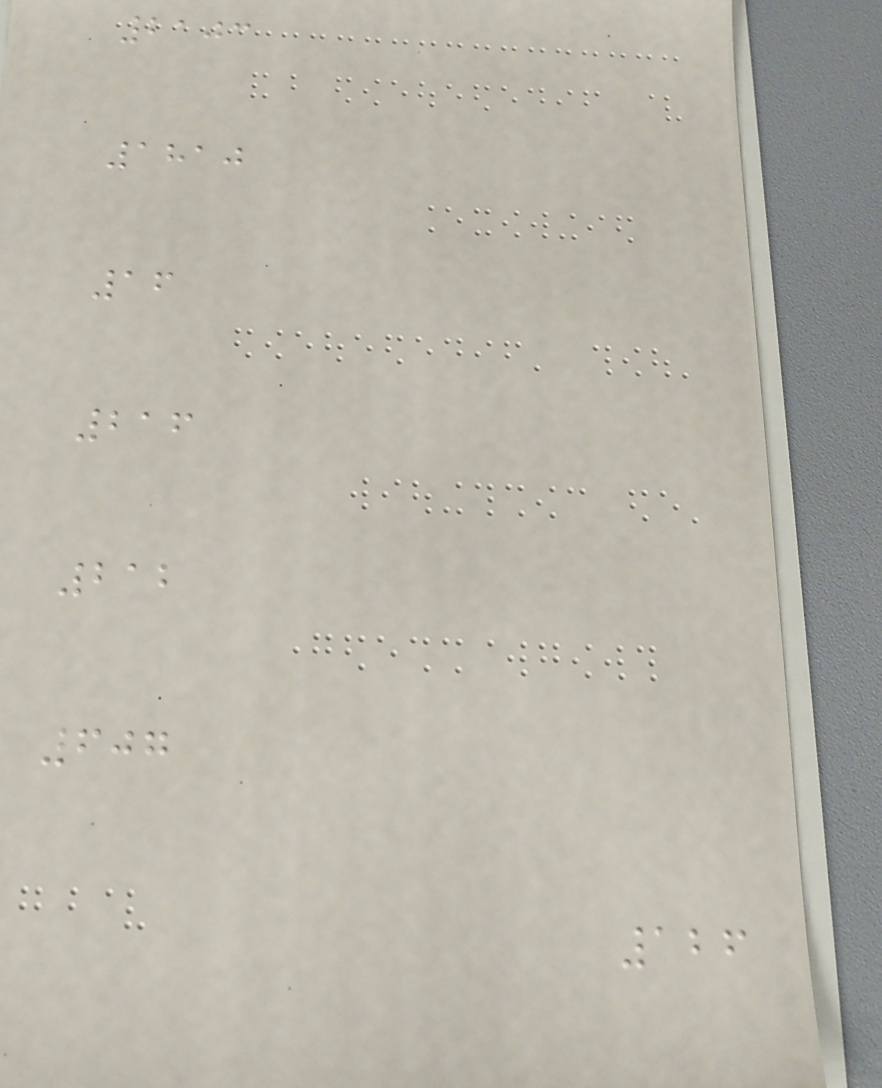2103
1810
16
216
212
607
126
